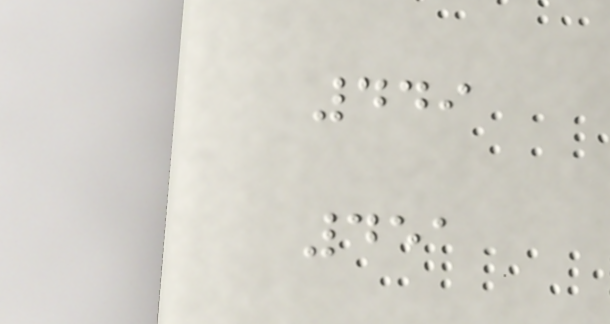449
451
